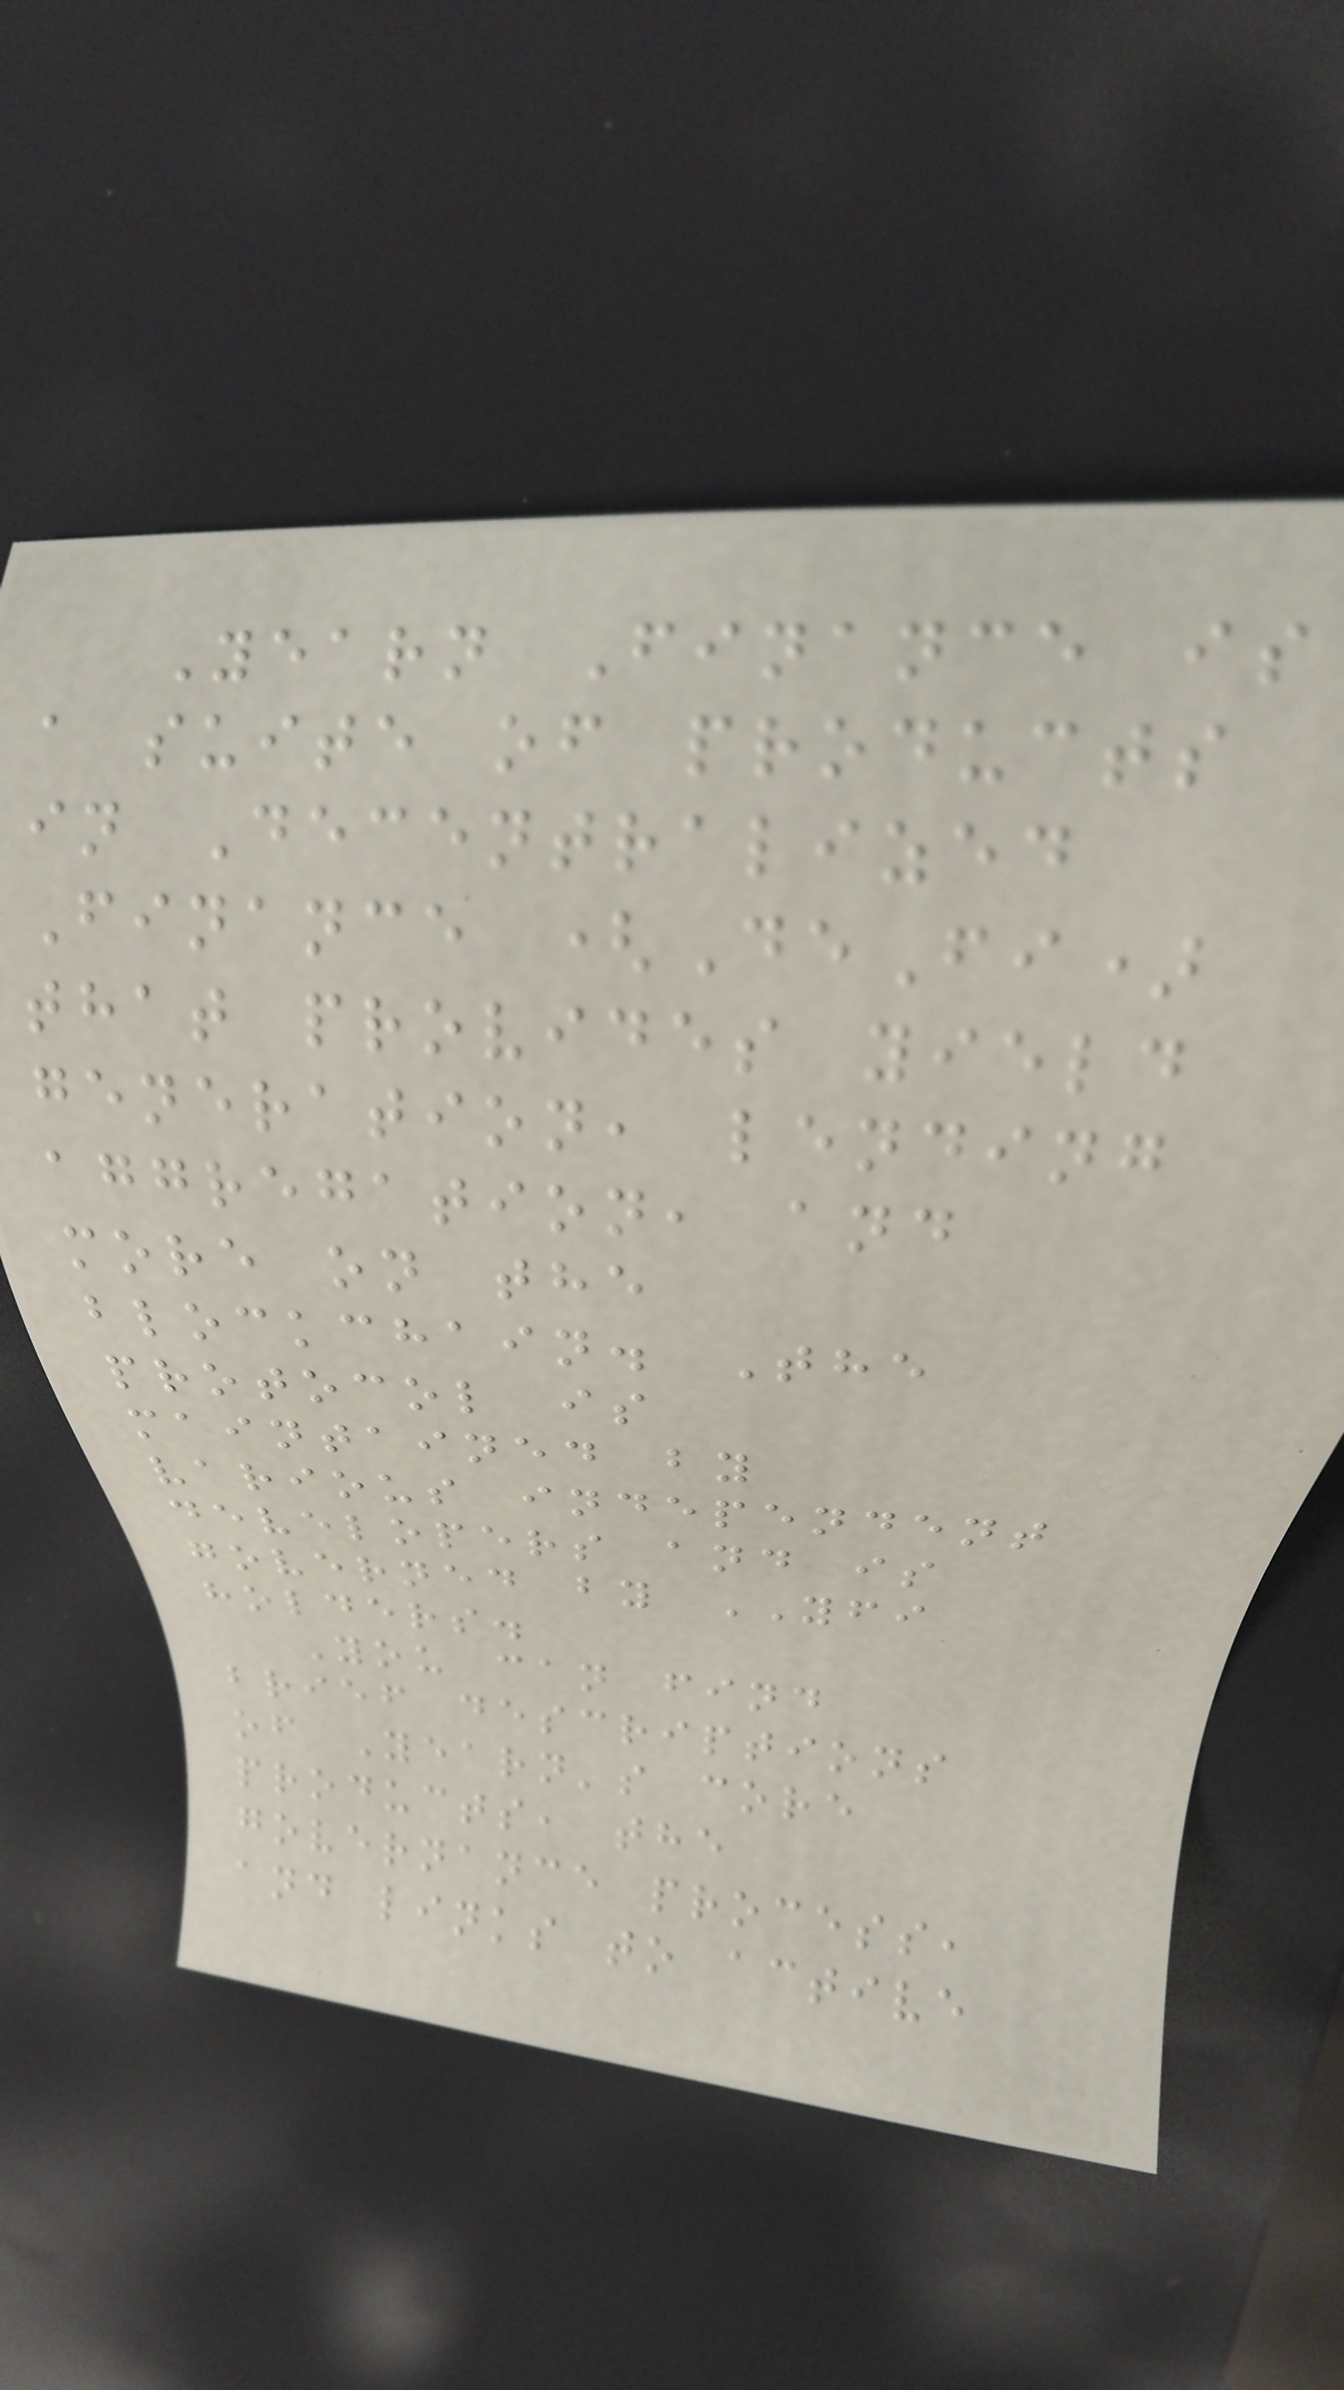Yearn Finance is
a suite of products
in Decentralized
Finance (DeFi)
that provides yield
generation, lending
aggregation, and
more on the
blockchain. The
protocol is
maintained by
various independent
developers and is
governed by YFI
holders.
You can find
brief descriptions
of Yearn's core
products, the
governance process,
and links to active
